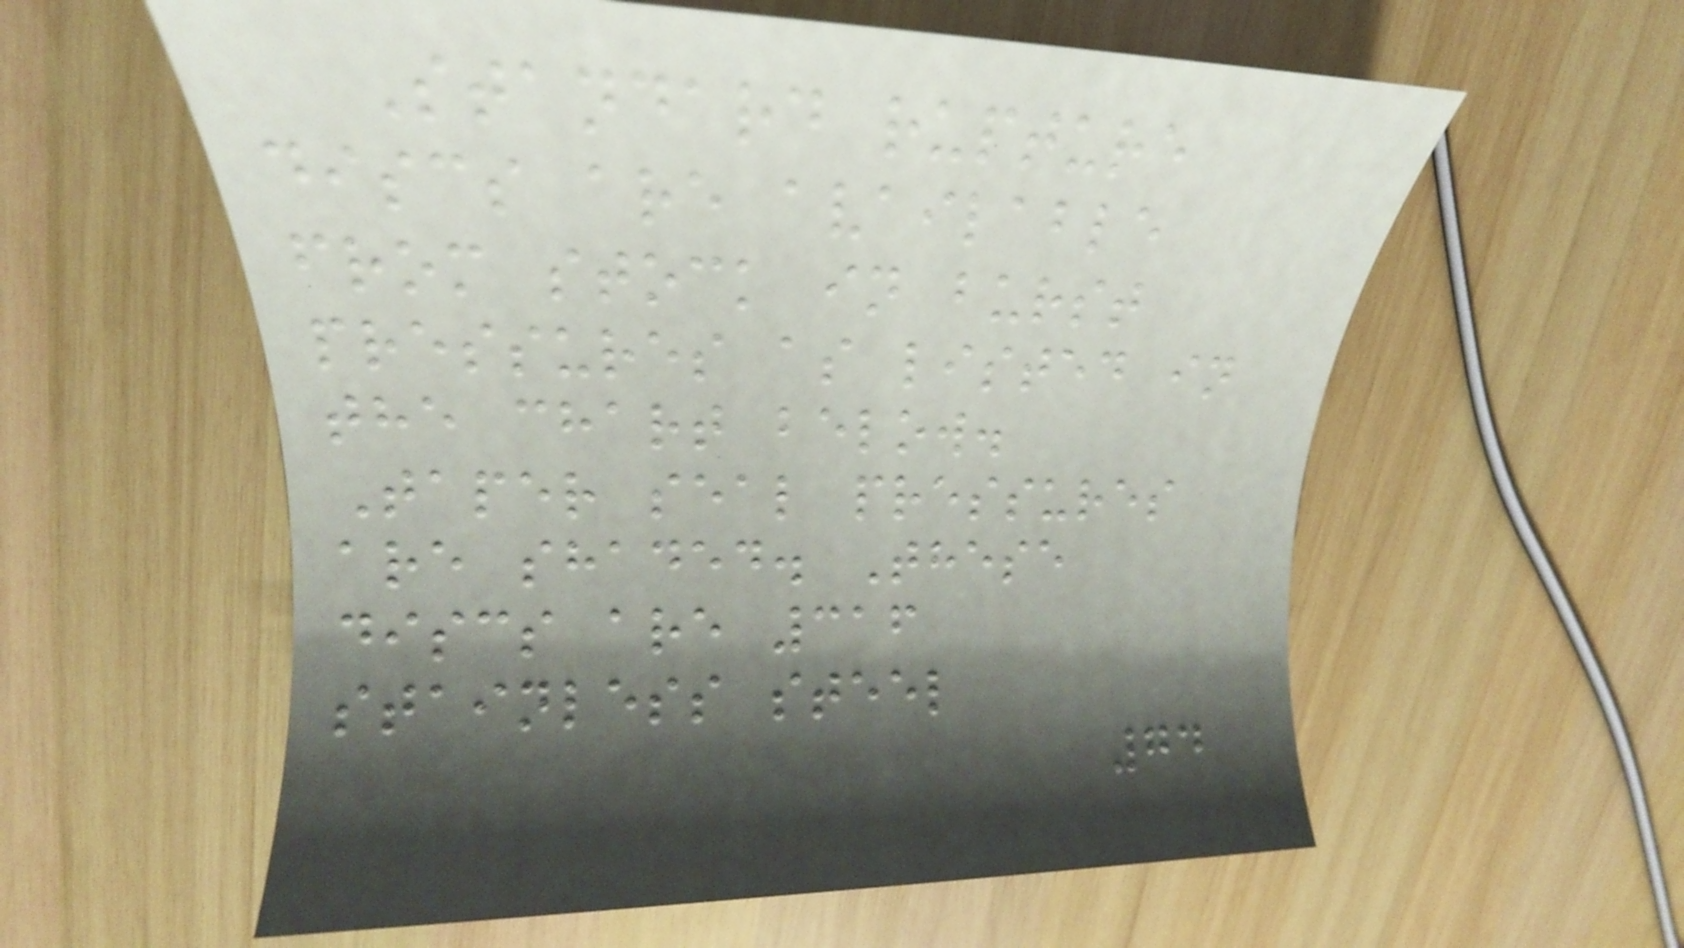Standard rupture
discs are available
from stock in burst
pressures as listed in
the chart below.
Taper seal pressures
are shaded. These
discs are 316
stainless steel
74
